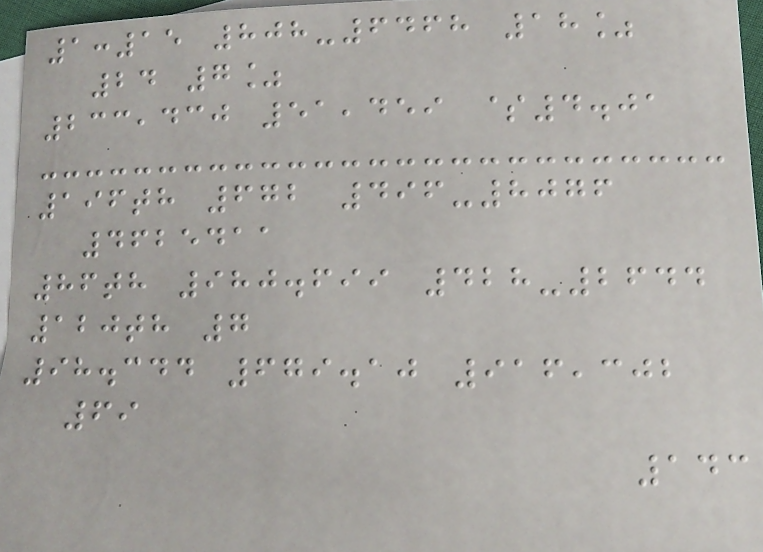1:15 808-6468 18%
24 7%
233,430 51,459 $4.01
196th 672 496-8076
4625411
86th 980.699 428-2644
120th 7
98.344 679.10 916,302
69
143
